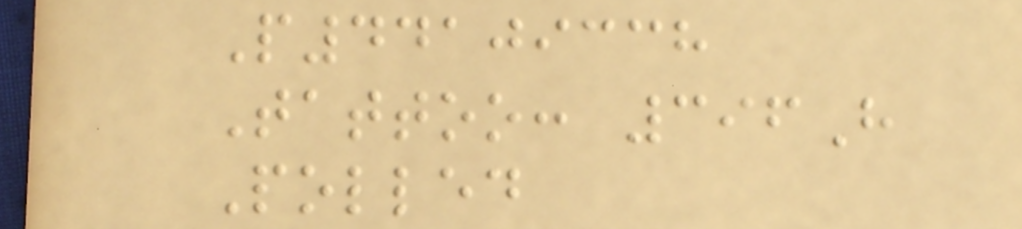P44109338
Tattoo: 396H
Polled
